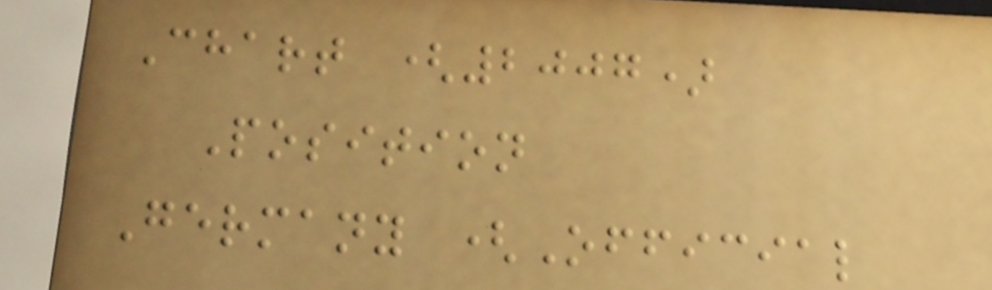Chart (2007)
Position
Germany (Official
